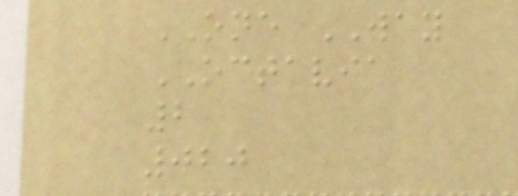ONE WAY
OCTAVIA
2
020
